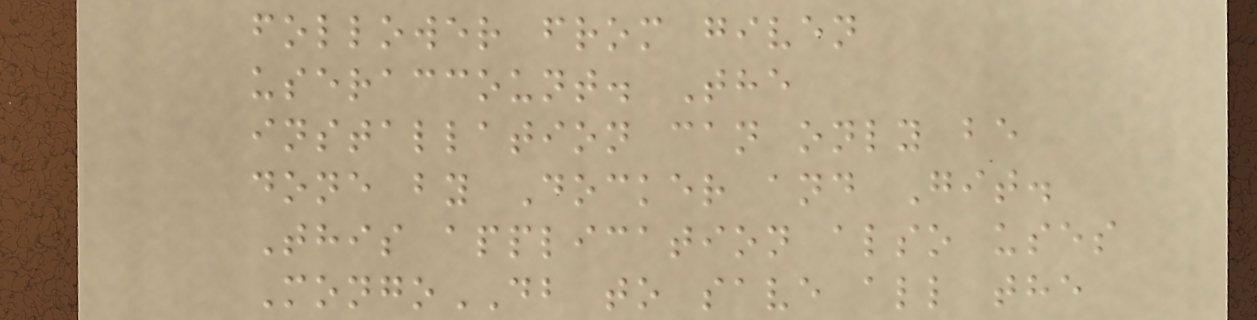follower from given
useraccount. The
installation can only be
done by Docker and Git.
This application also uses
MongoDB to save all the
